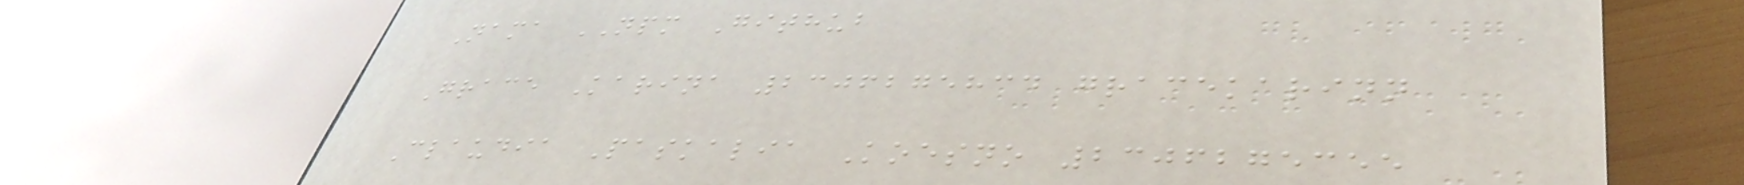Nama NPM Github
Grace Karina 2306275834 gracekarinn
Claudia Paskalia Koesno 2306275355
